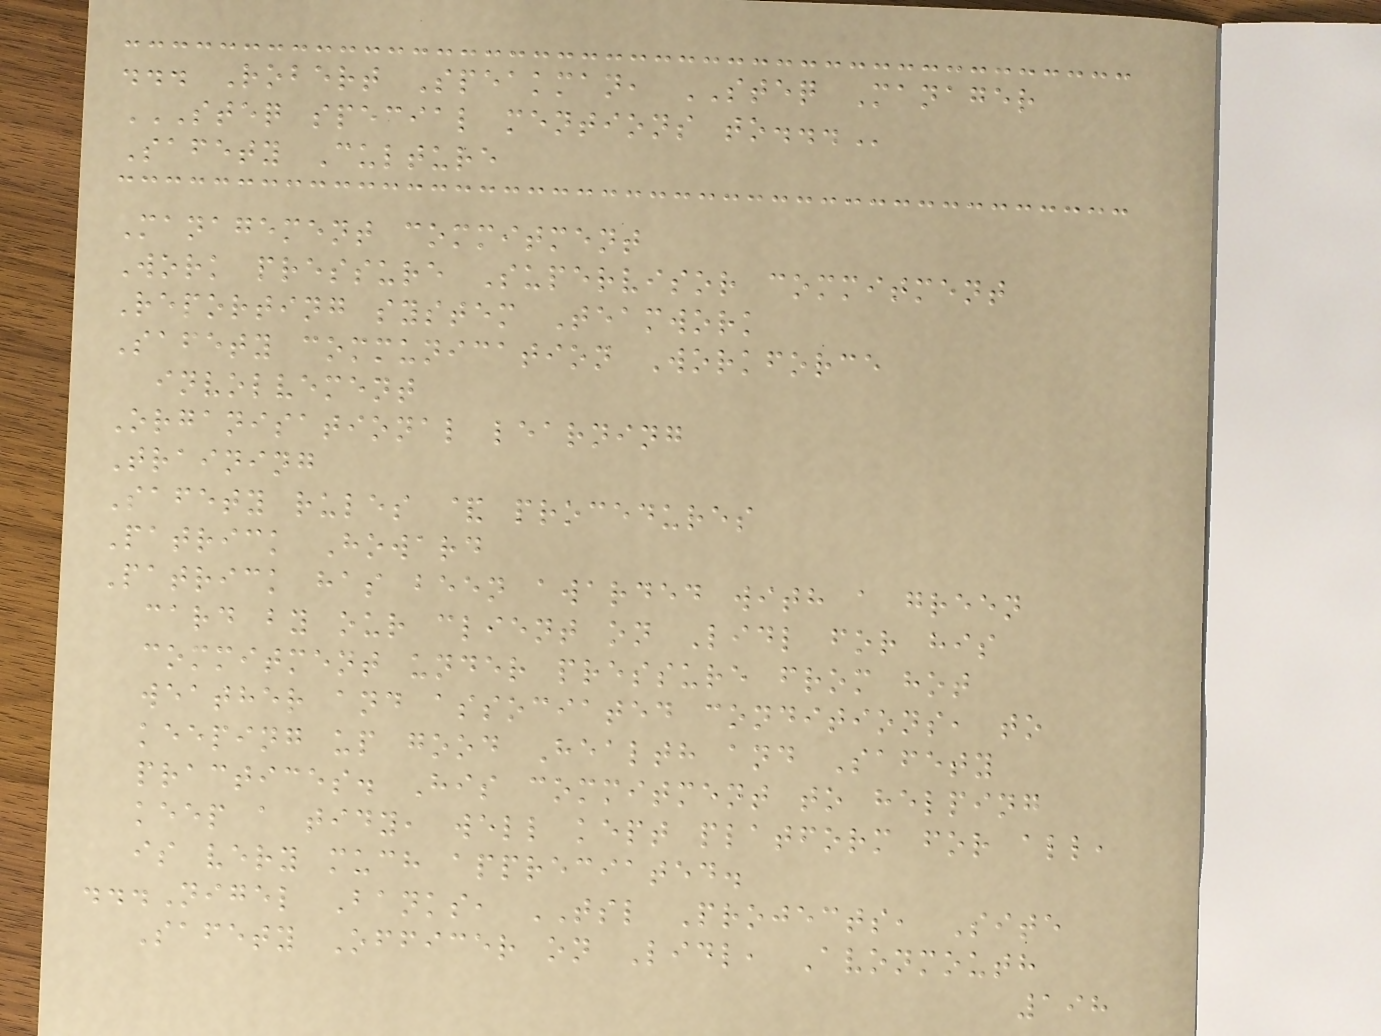... Robert Speakman, STEQ Manager
STEQ SPECIAL MENTIONS TO...
Safety Culture
Management commitment
Work pressure Supervisor commitment
Reporting system Teamwork
Safety communication Workforce
involvement
Organisational learning
Training
Safety rules & procedures
Patrick Howard
Patrick has been awarded with a green
card by our client on Lidl for his
commitment under pressure from hot
weather and associated conditions, to
keeping up good Health and Safety
practices. His commitment to helping
keep a tidy, well kept platform for all,
is very much appreciated.
...Nigel Banks, TSL Projects, Site
Safety Officer on Lidl, Avonmouth
198
